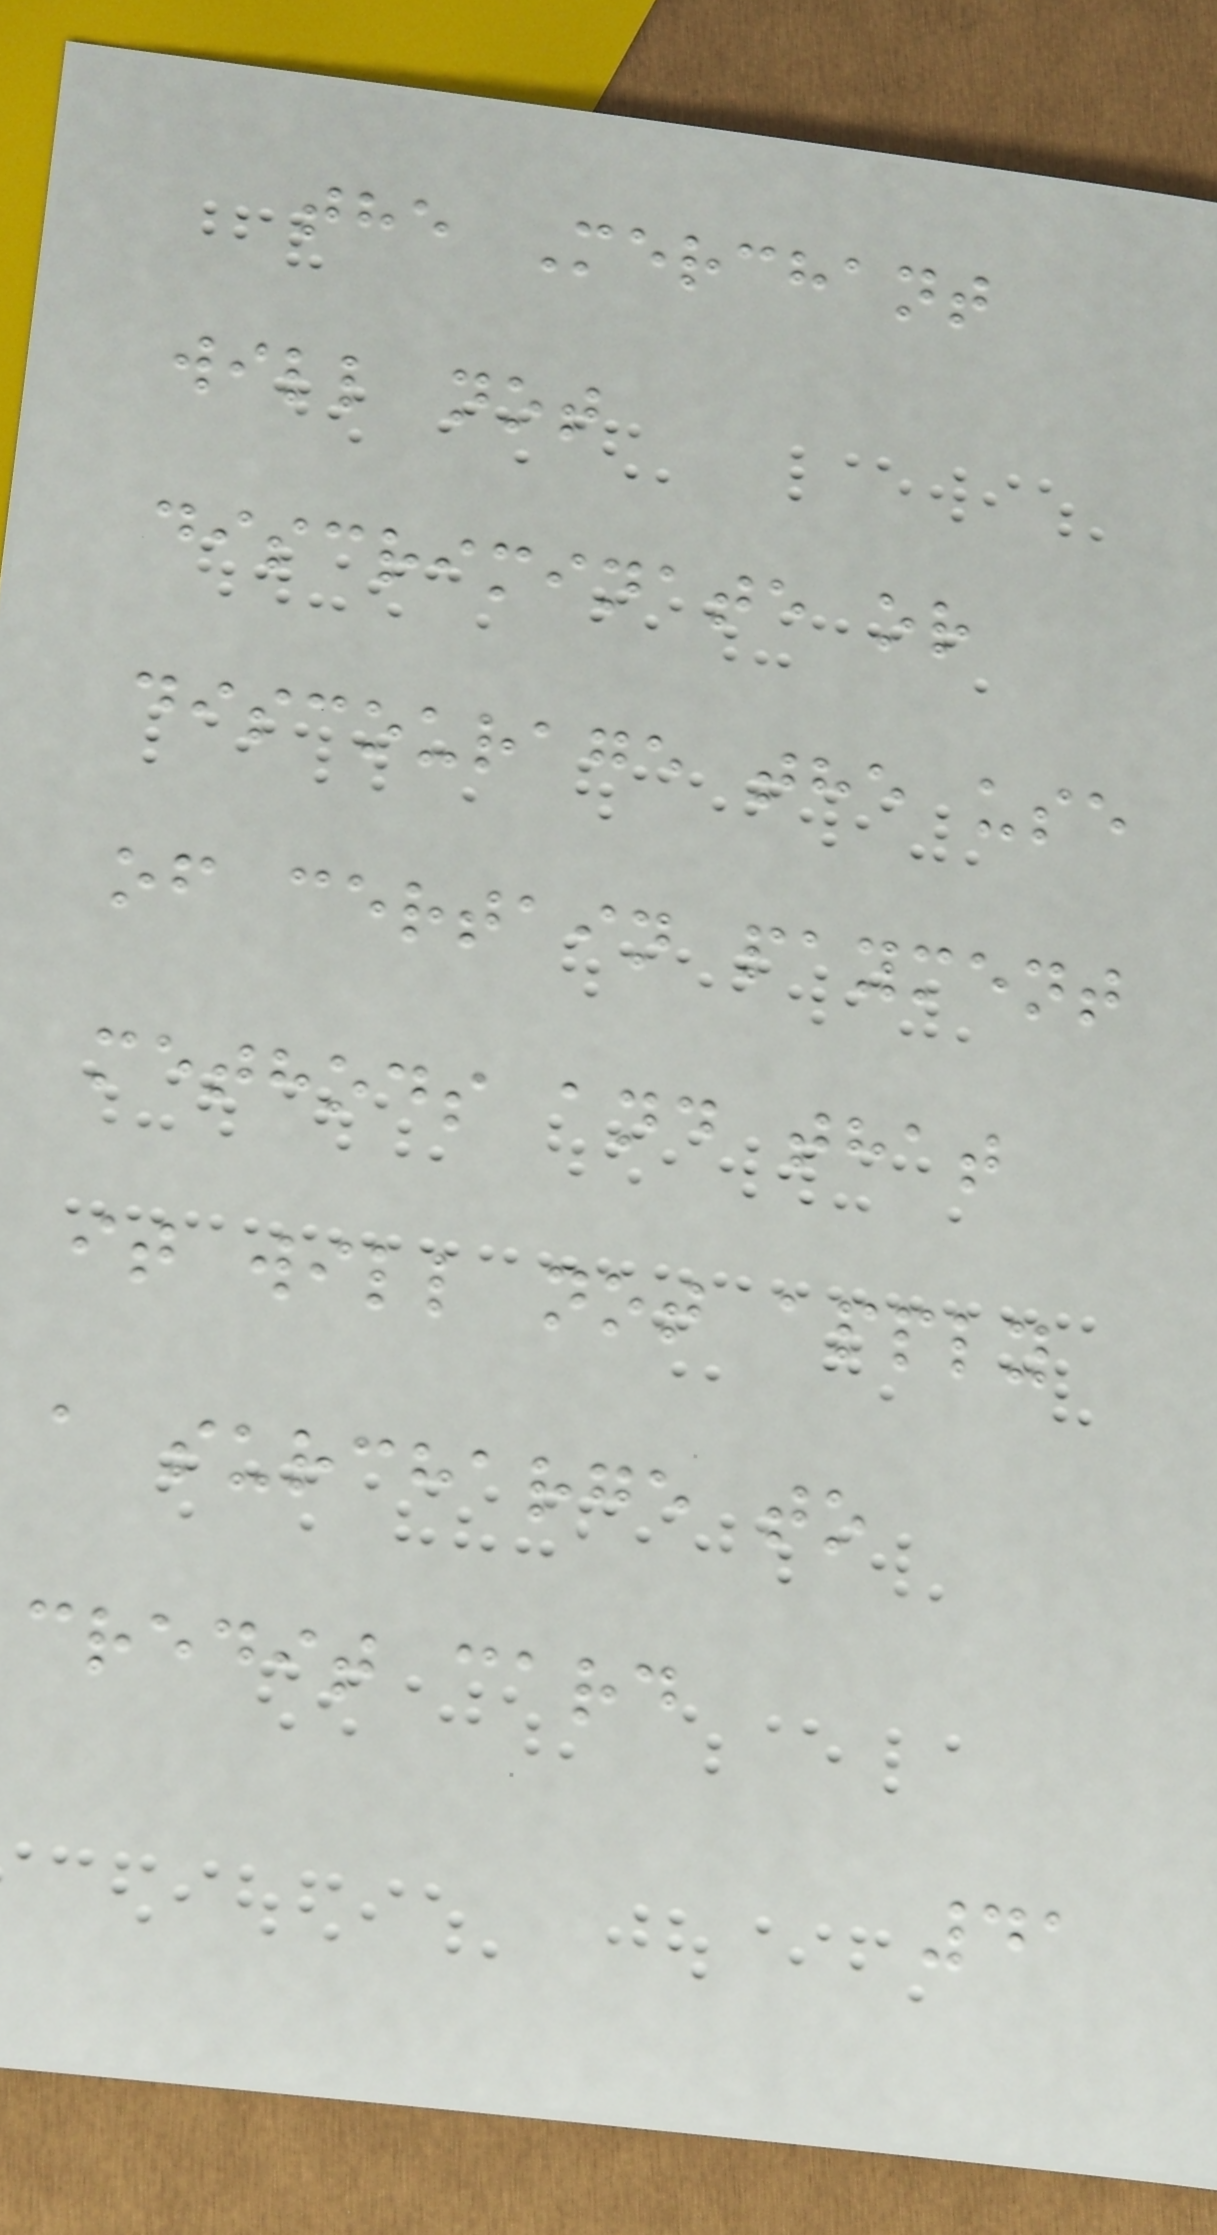the Merchant
will not
discriminate or
discourage the use
of certain payment
methods and that
it will not apply
a surcharge to
credit card
41
